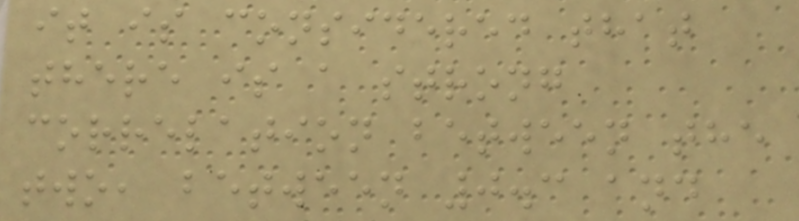it is considered that
there is a strong
correlation between the
two, between 0.3 and
